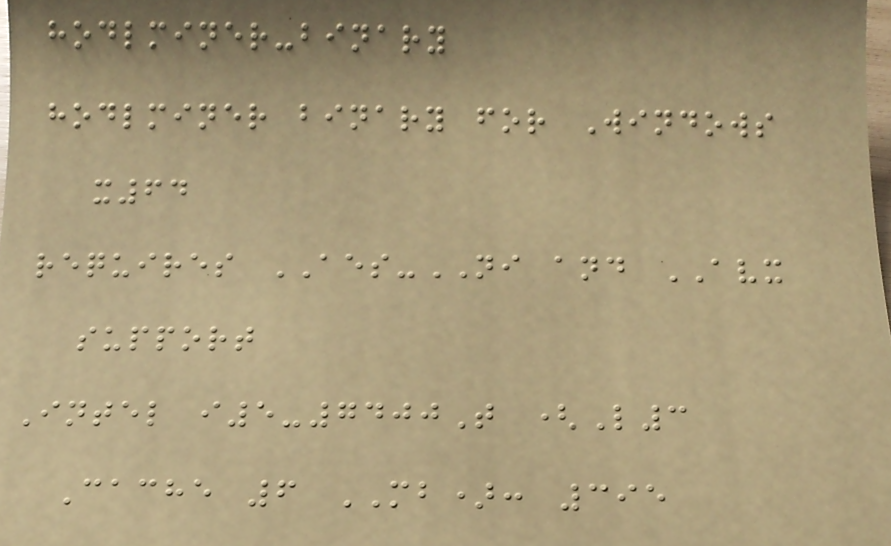hodlminer-binary
hodlminer binary for Windows
x64
requires AES-NI and AVX
support
Intel i5-7400T (L3
Cache 6 MB): 395
